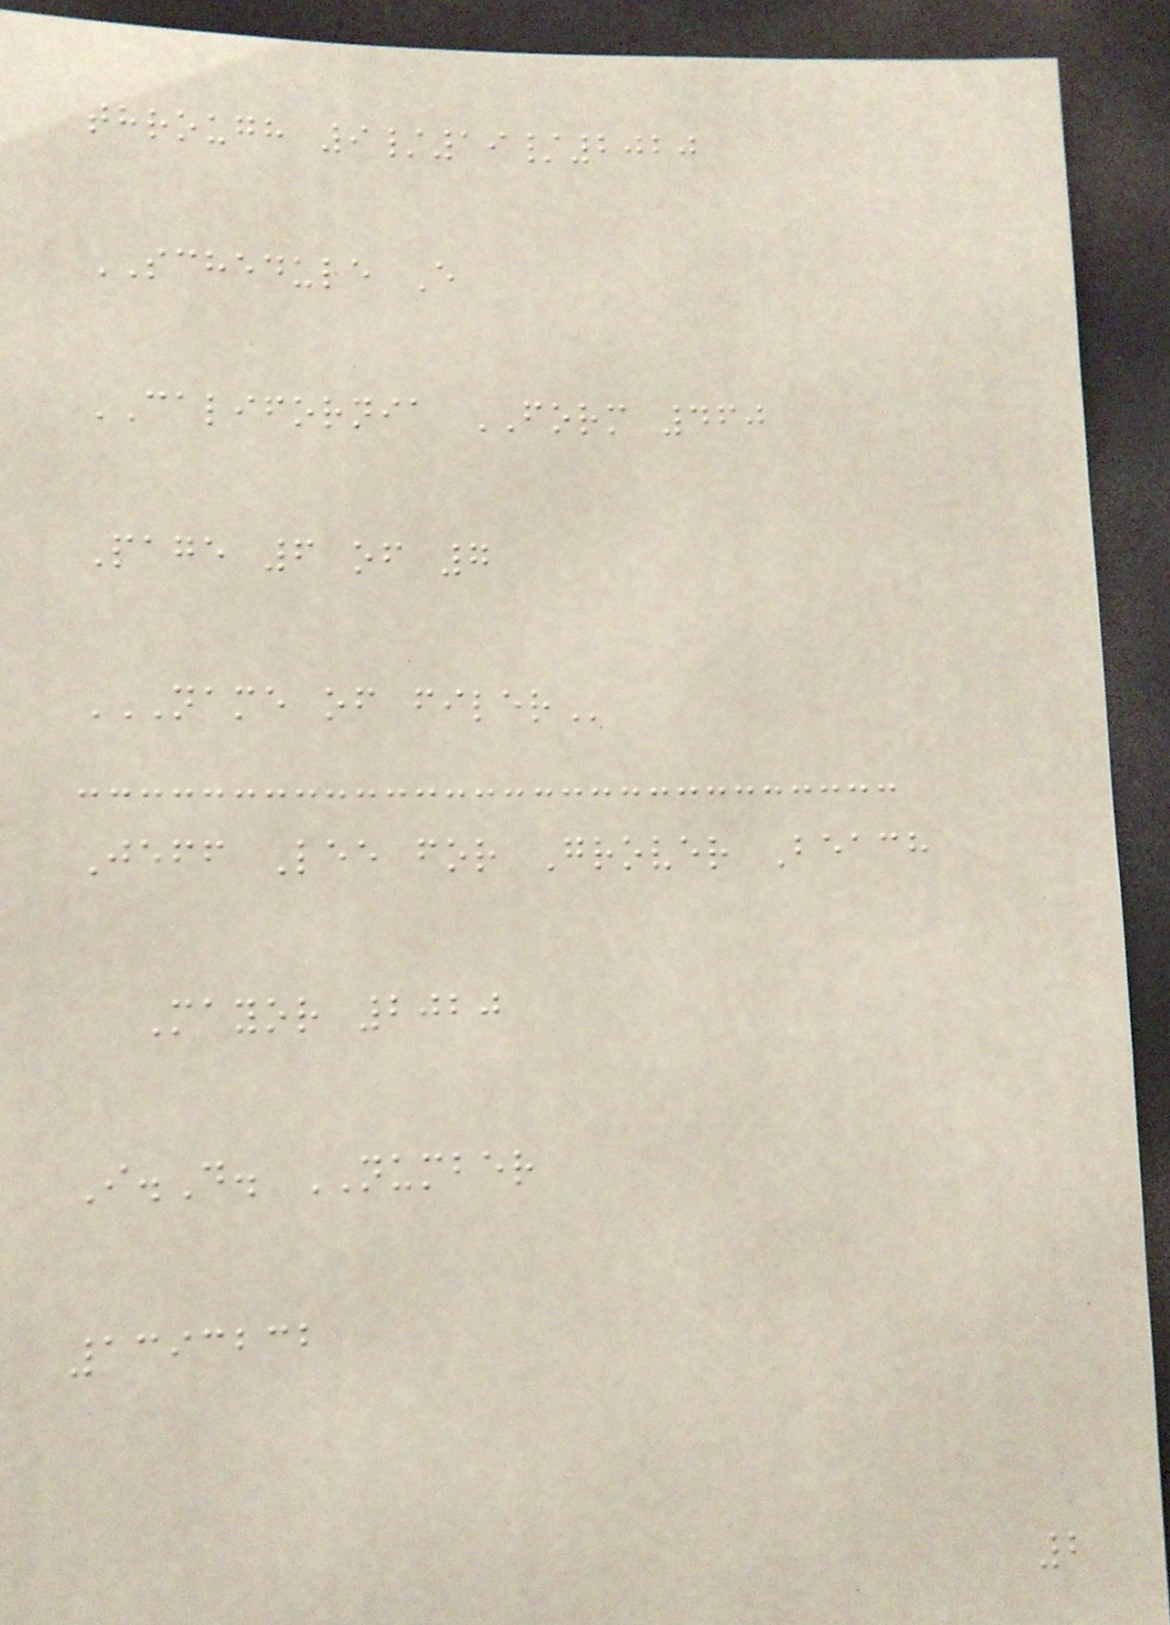through 9/19/2020
SCHEDULE E
CALIFORNIA FORM 460
Page 6 of 7
NAME OF FILER
Jeff Lee for Grover Beach
Mayor 2020
I.D. NUMBER
1393232
2
